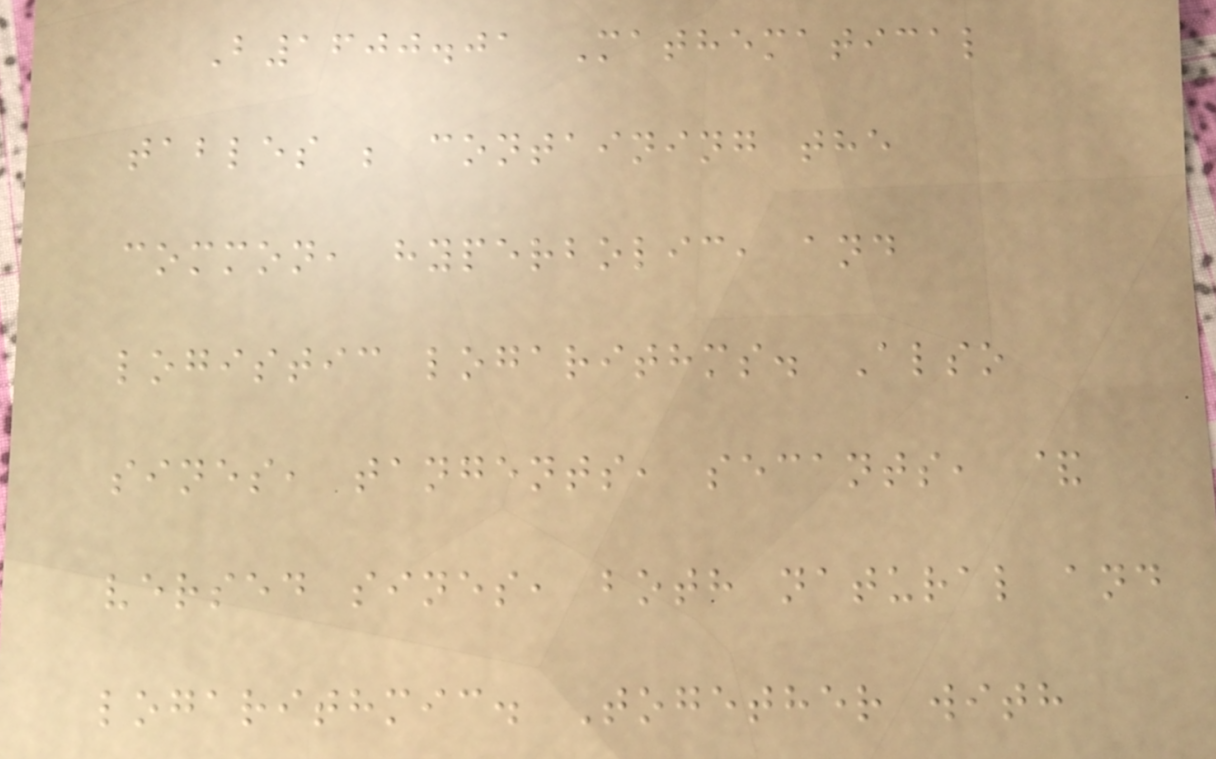B1600.01 Mathematical
tables ; containing the
common, hyperbolic, and
logistic logarithms. Also
sines, tangents, secants, &
versed sines, both natural and
logarithmic. Together with
